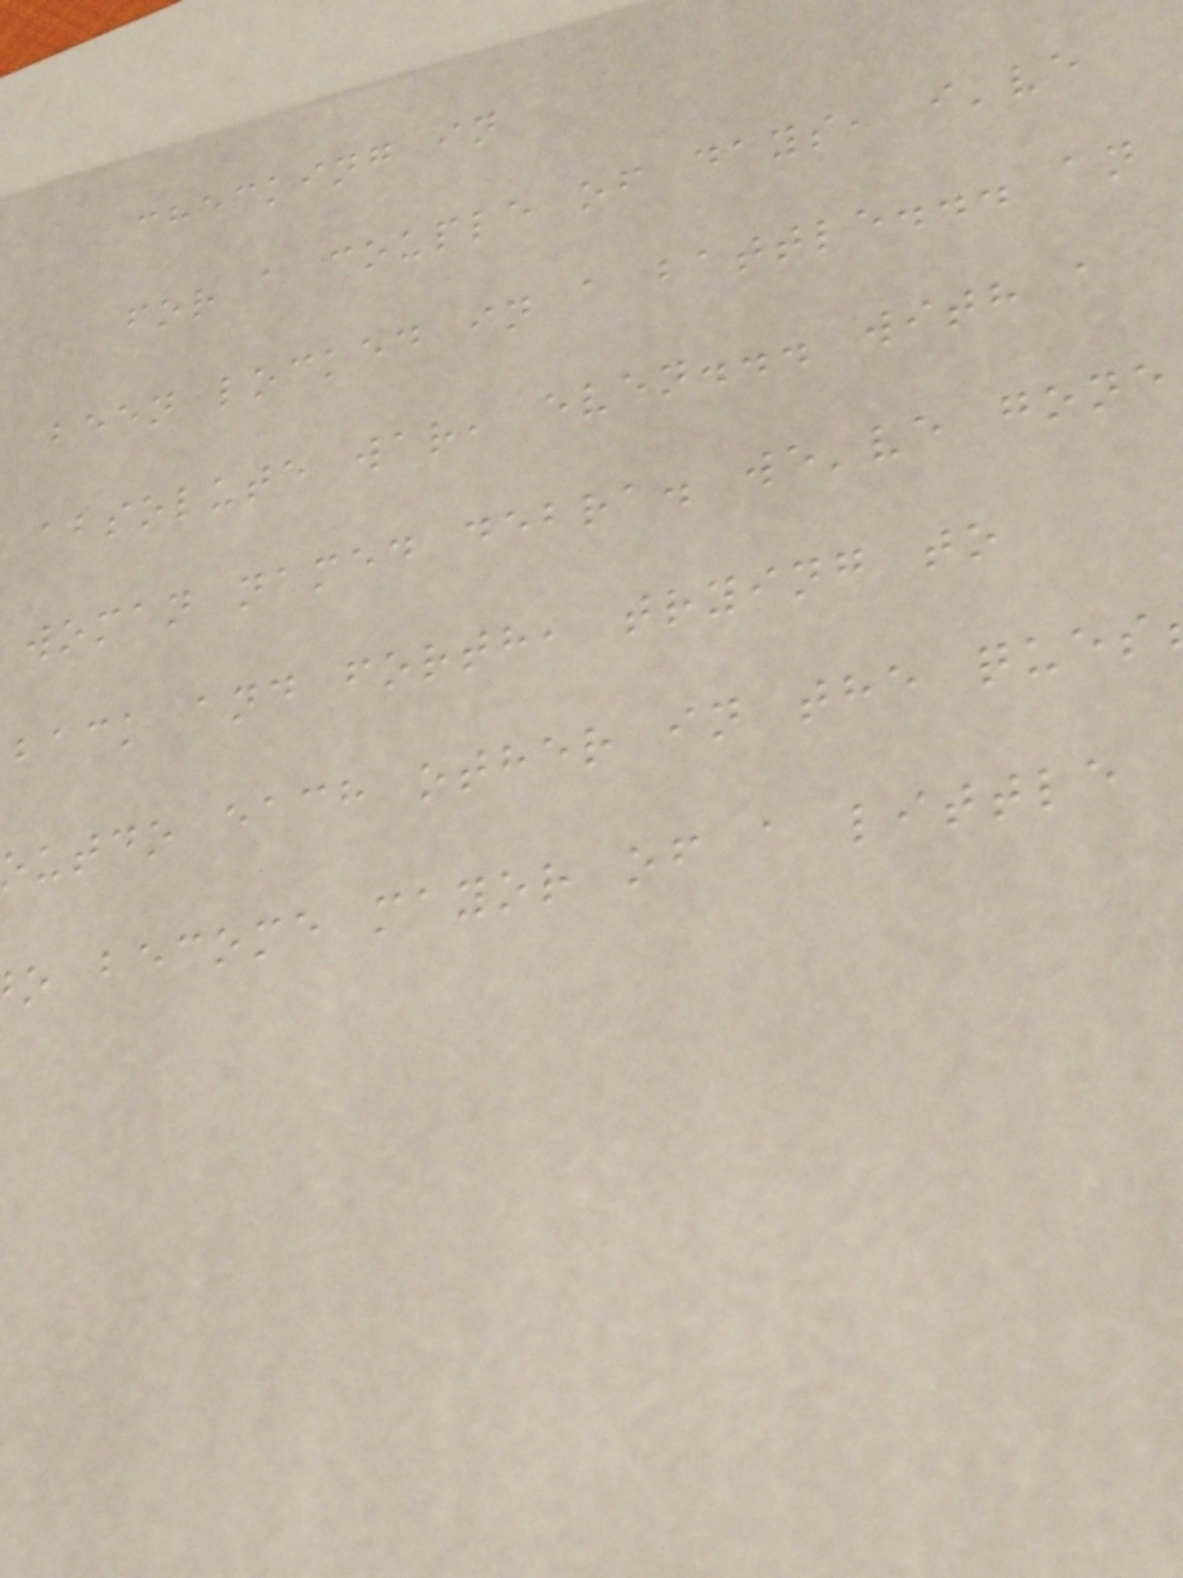checking in
for a couple of days, i've
been locked in a battle... an
absolute war, even... with a
woman named debra. we've gone
back and forth, trying to
utdo each other in the ques
o become mayor of a little
